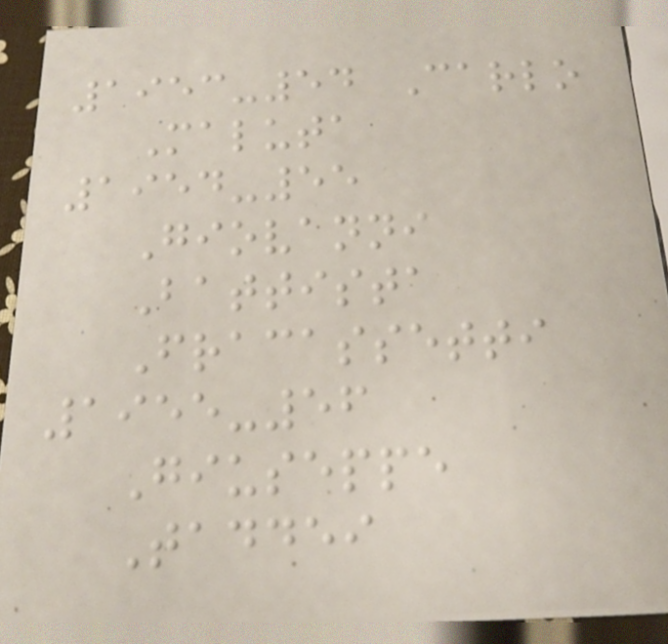1953-54 Carlo
Maluta
1954-55
Giovanni
Battista
Fracassetti
1955-56
Giuseppe
Taddei
